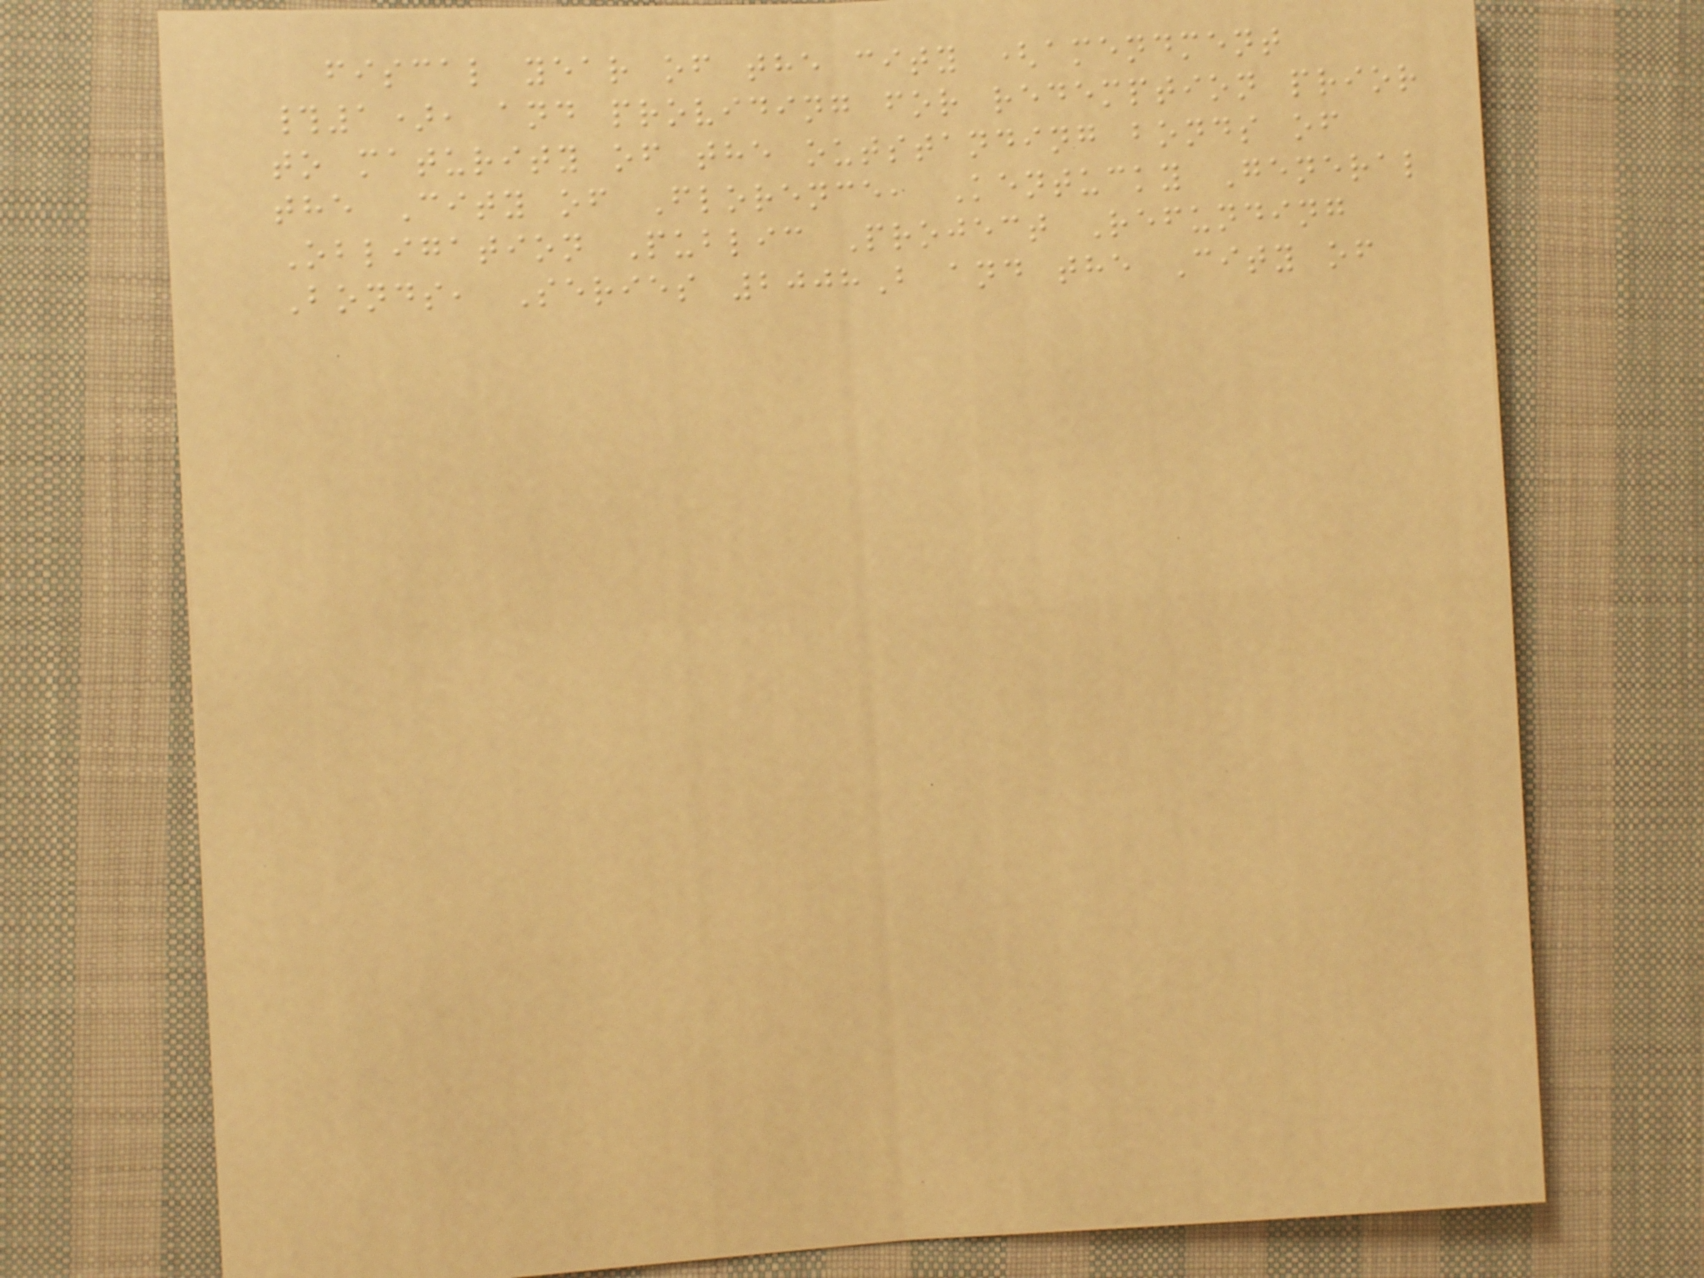fiscal year of the city (amendment
#1), and providing for redemption prior
to maturity of the outstanding bonds of
the City of Florence, Kentucky General
Obligation Public Project Refunding
Bonds, Series 2008B and the City of
